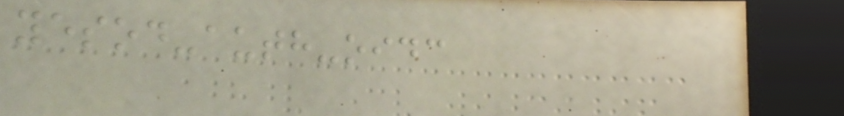yesod-auth-oidc
